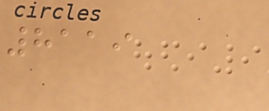8119
